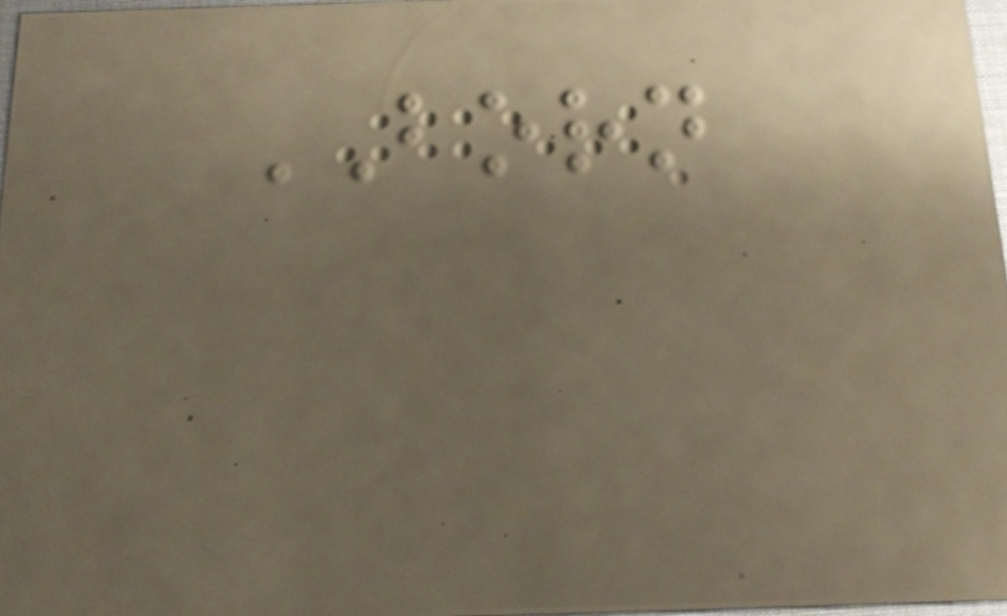BORN
